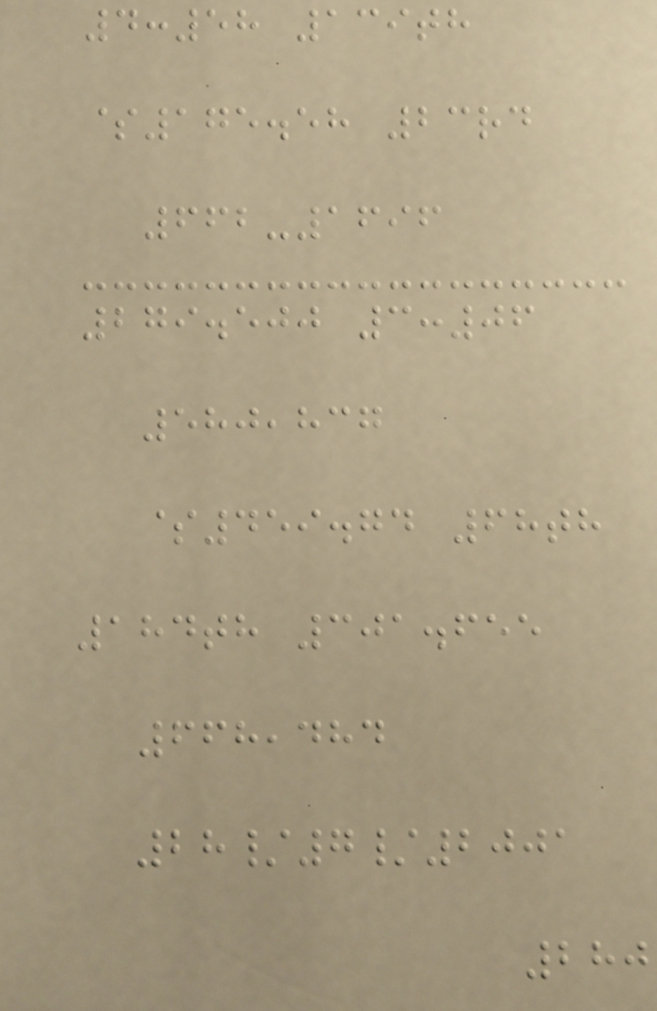4:58 139th
$175.58 23rd
662-1696
279.500 3:06
580,837
$459.74 68th
184th 301.655
668,484
28/7/2001
280
